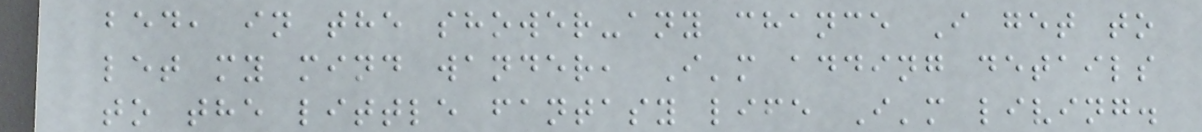bed, in the shower-any chance I get to
let my mind wander, I'm adding details
to the little fantasy life I'm living.
